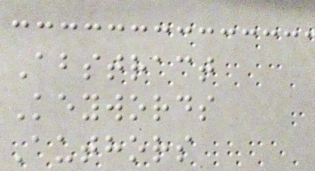Abstract
Keywords
Authors
